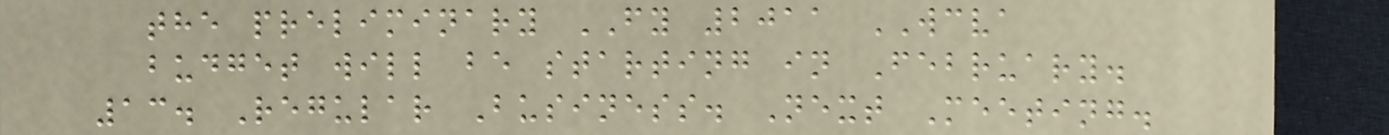the preliminary FY 2011 WCVA
budget will be starting in February.
13. Regular Business. Next Meeting.
